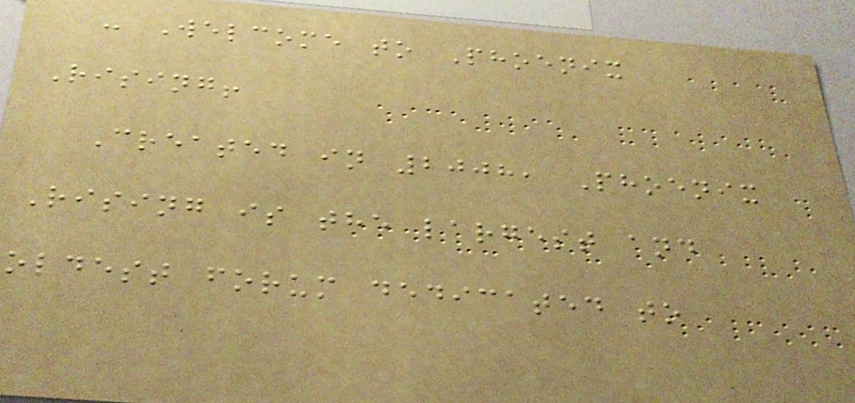- Welcome to Phoenix
Rising!
Created in 2008, Phoenix
Rising is the largest and
oldest forum dedicated to
